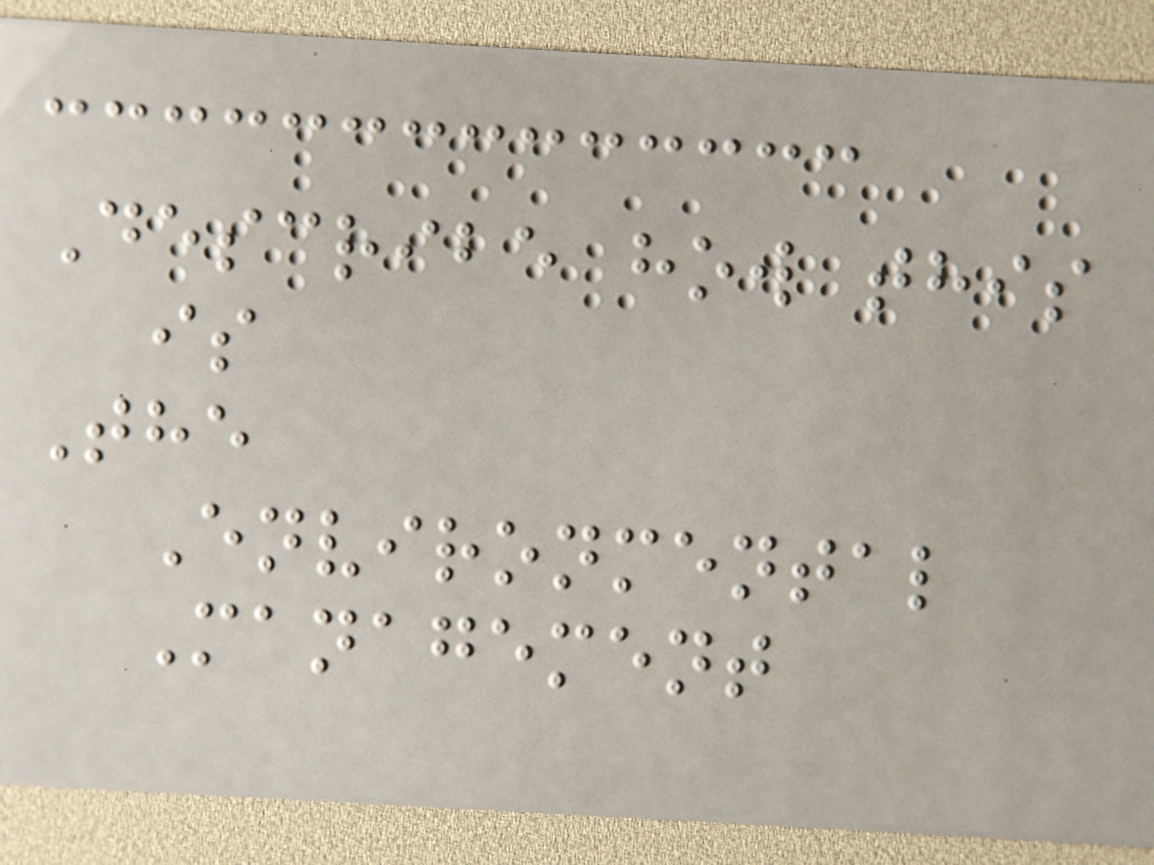Describe how this
is
The
Environmental
Management
